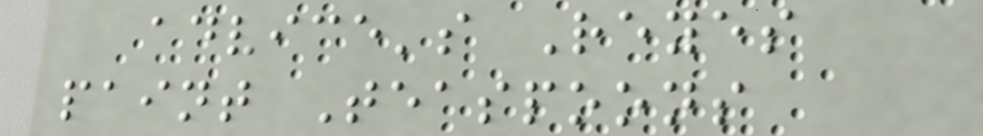advice's Reyes
paint Teaspoons
